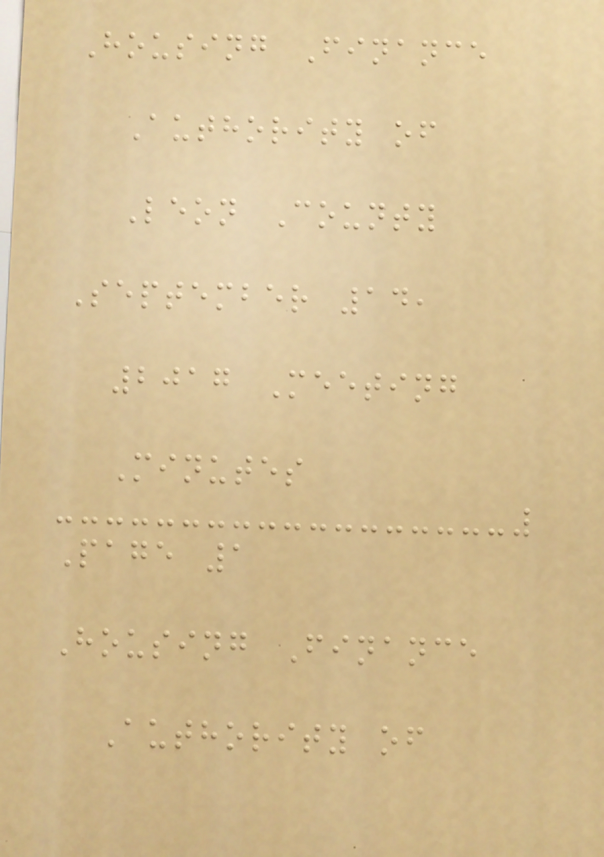Housing Finance
Authority of
Leon County
September 14,
2017 Meeting
Minutes
Page 1
Housing Finance
Authority of
